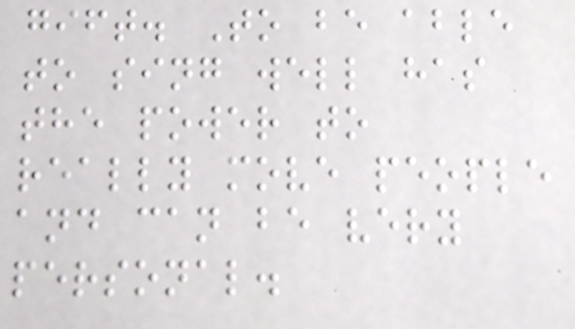gift. To be able
to sing well has
the power to
really move people
and can be very
personal.
